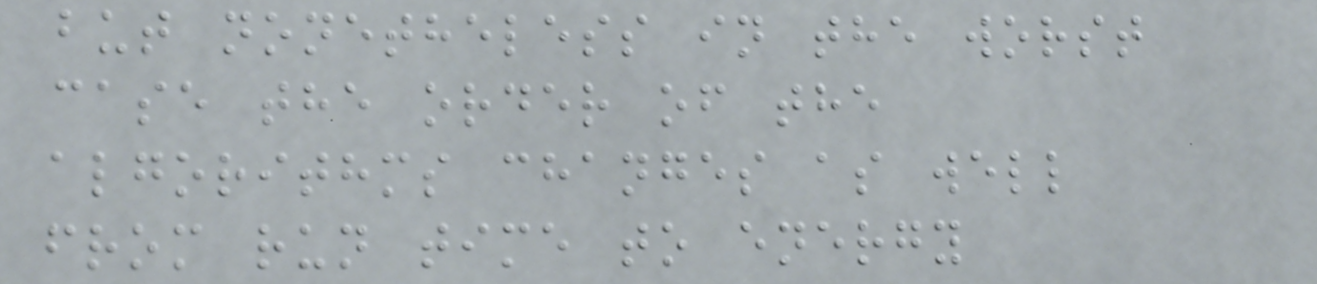but nonetheless in the worst
case the order of the
algorithms changes as well
from run time to energy
